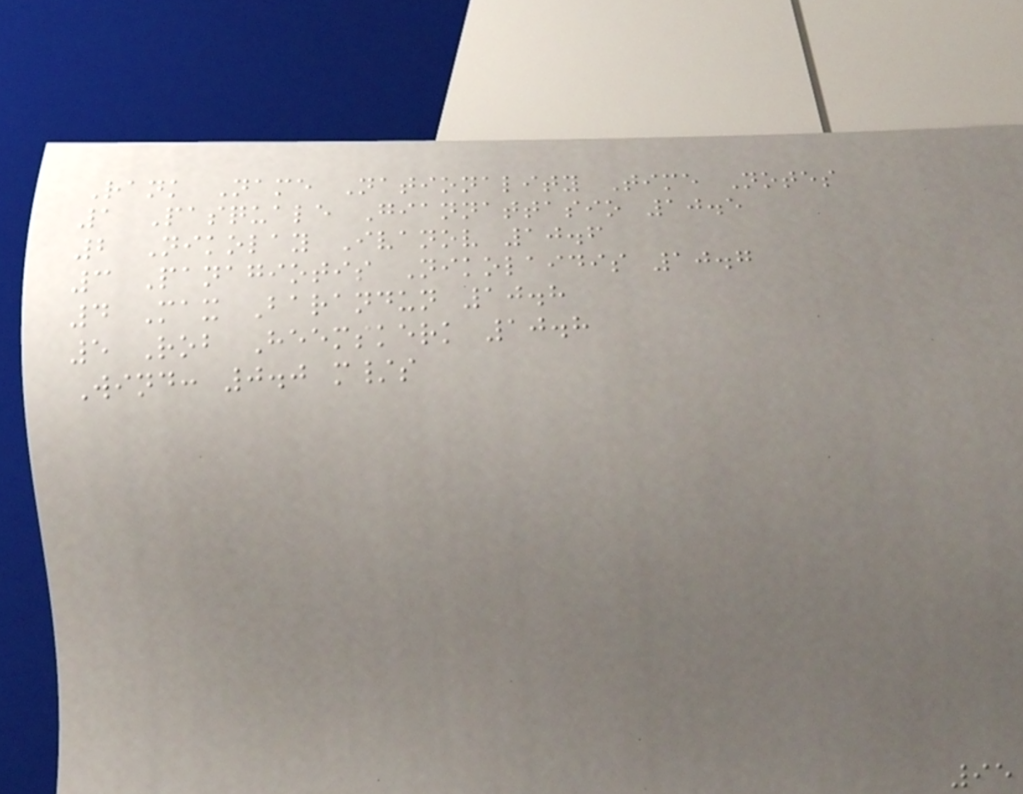Rank Name Nationality Time Notes
1 Pasquale Giannattasio 10.5
2 Nikolay Ivanov 10.6
3 Panagiotis Nikolaidis 10.7
4 Max Barandun 10.8
5 Rob Heemskerk 10.8
Wind: 0.0 m/s
95
